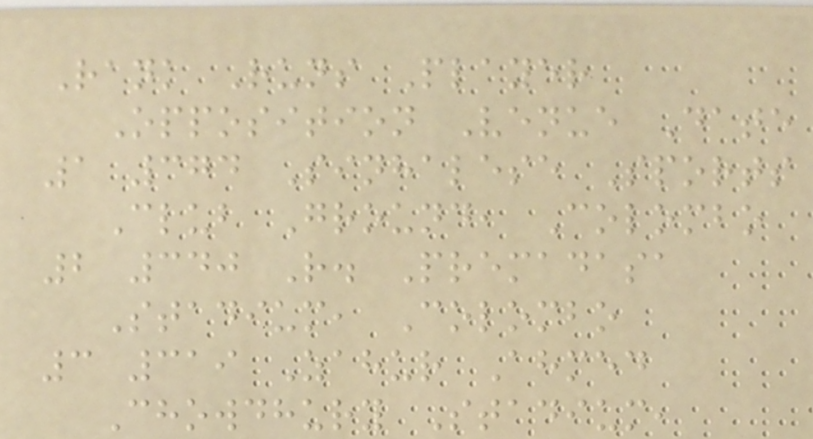Rank Runs Player
Opposition Venue Date
1 374 Sinhalese Sports
Club Ground, Colombo
2 340 R. Premadasa
Stadium, Colombo
3 319 Zahur Ahmed
Chowdhury Stadium,
